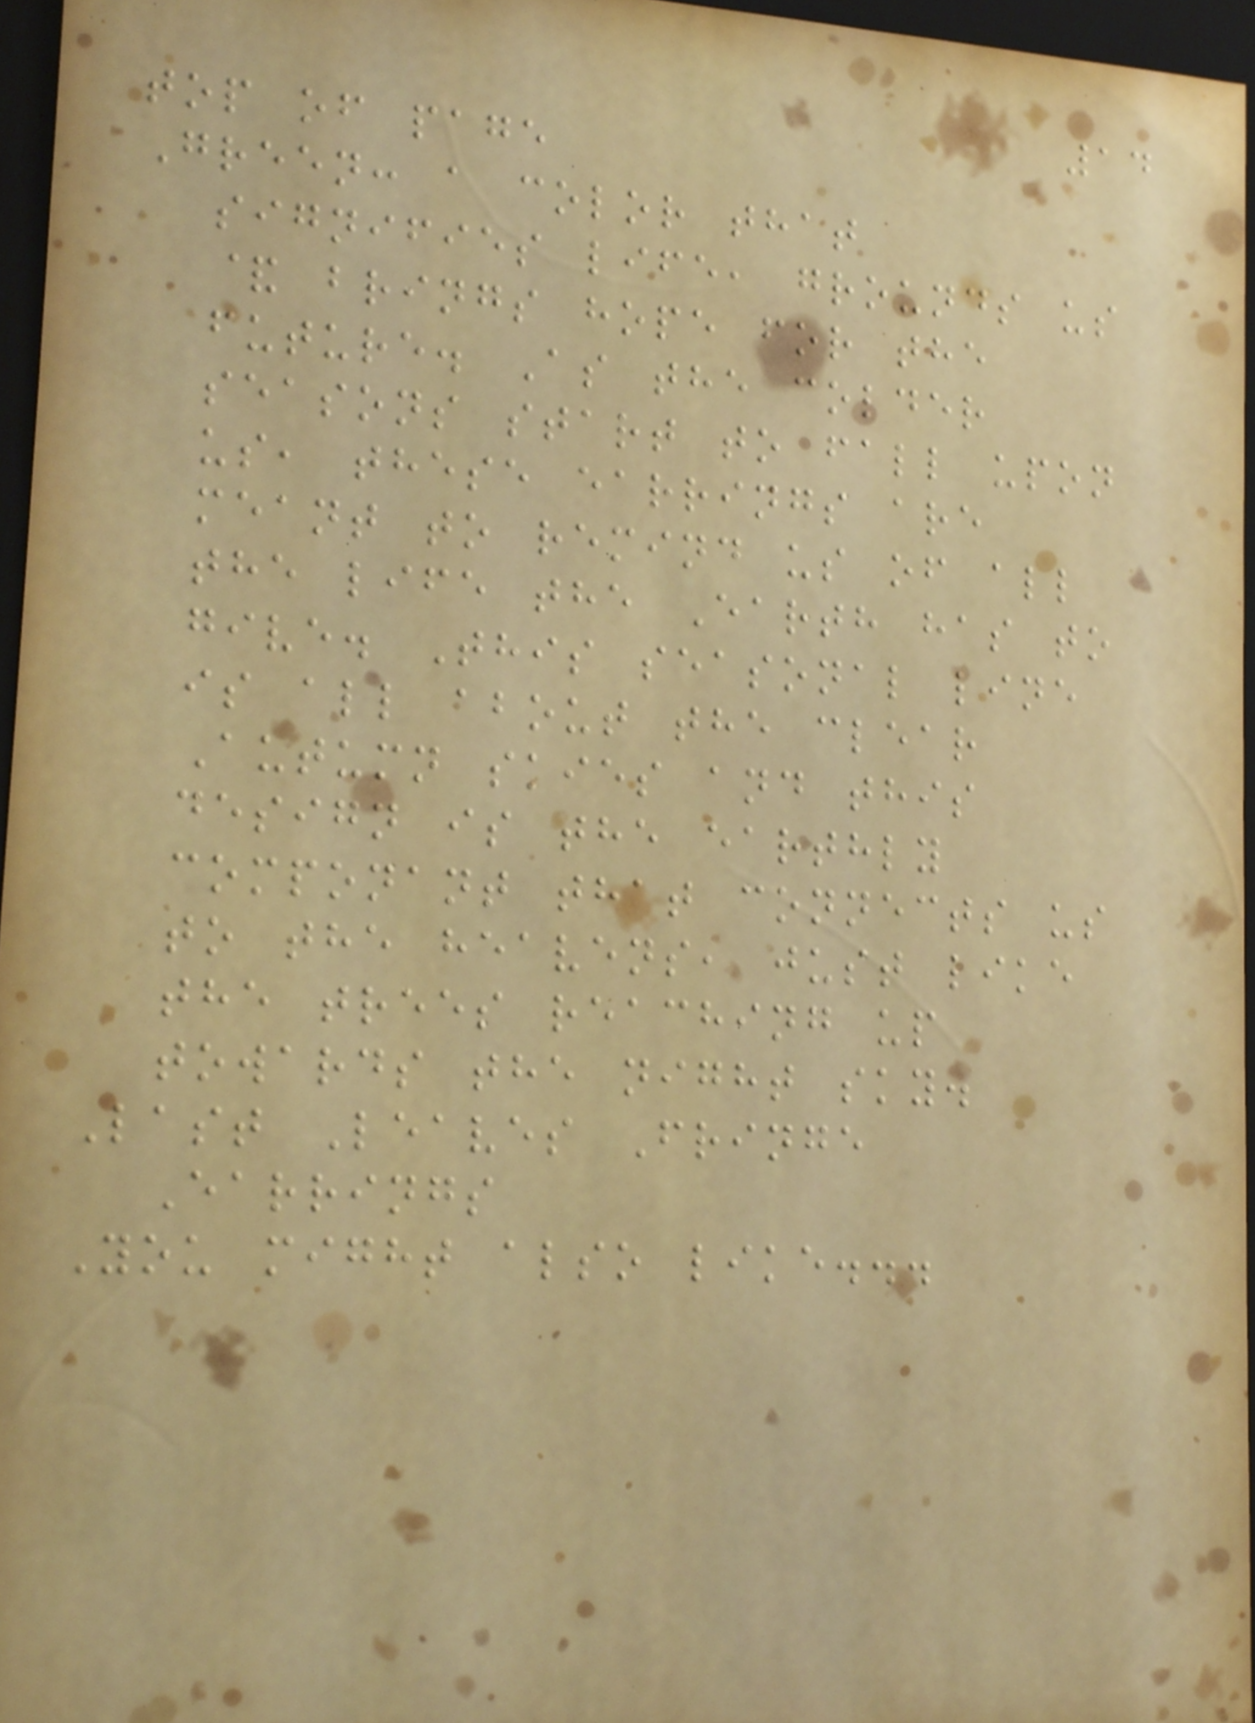14
top of page
Green: a color that
signifies life, grounds us
& brings hope for the
future. As the colder
seasons start to fall upon
us, these earrings are
meant to remind us of all
the life the Earth has to
give. This seasonal line
is all about the clear
Autumn skies and this
design is the earthly
componant that connects us
to the heavens, just like
the trees reaching up
towards the night sky.
Last Leaves Fringe
Earrings
You might also like...
